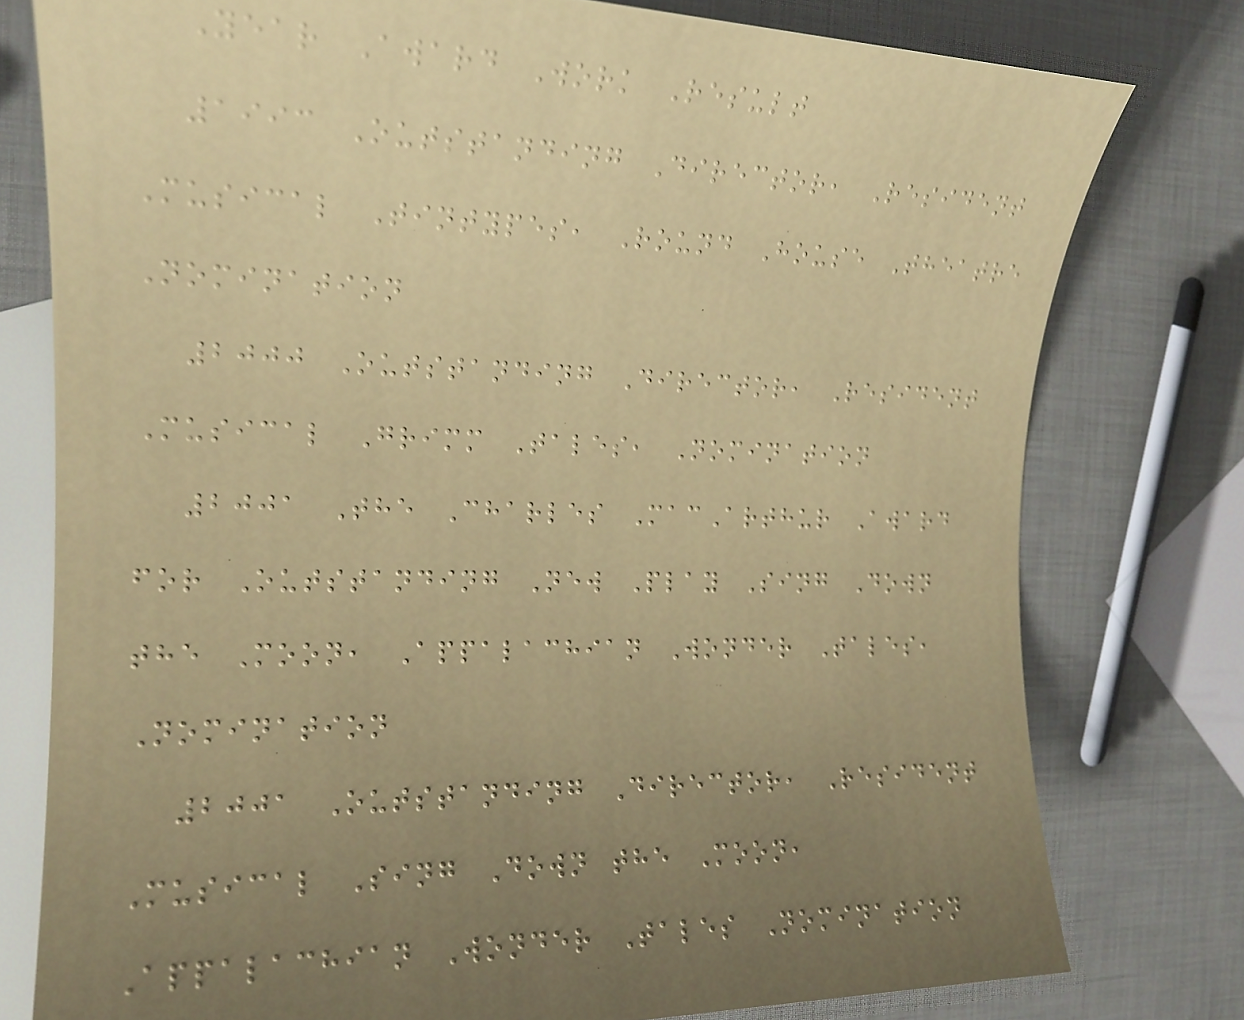Year Award Work Result
1993 Outstanding Director, Resident
Musical Tintypes, Round House Theatre
Nomination
2000 Outstanding Director, Resident
Musical Grimm Tales, Nomination
2001 The Charles MacArthur Award
for Outstanding New Play Sing Down
the Moon, Appalachian Wonder Tales,
Nomination
2001 Outstanding Director, Resident
Musical Sing Down the Moon,
Appalachian Wonder Tales Nomination
